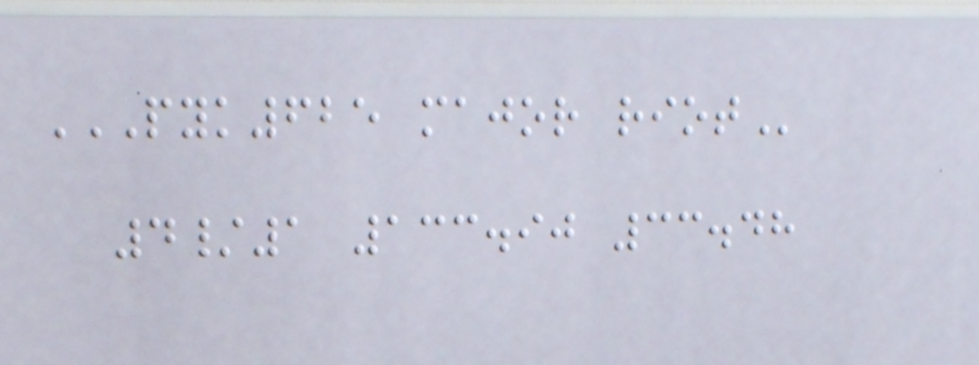PYK625 MAJOR RIOT
4/1 133.90 33.48
